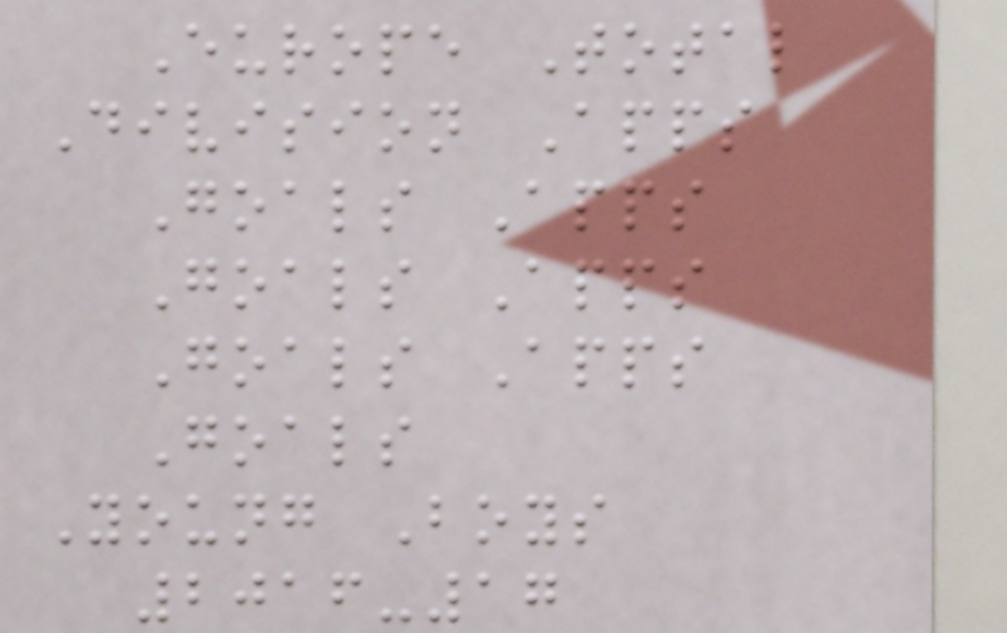Europe Total
Division Apps
Goals Apps
Goals Apps
Goals Apps
Goals
Young Boys
2016-17
